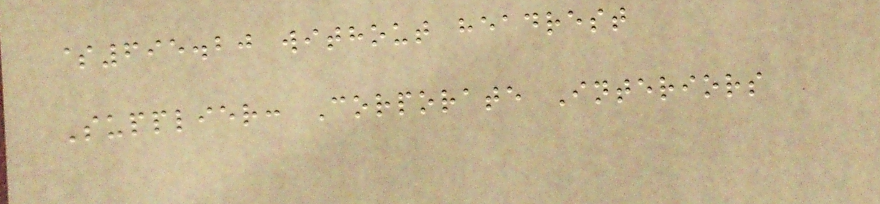$695.20 without headrest
Supplier: Corporate Interiors
